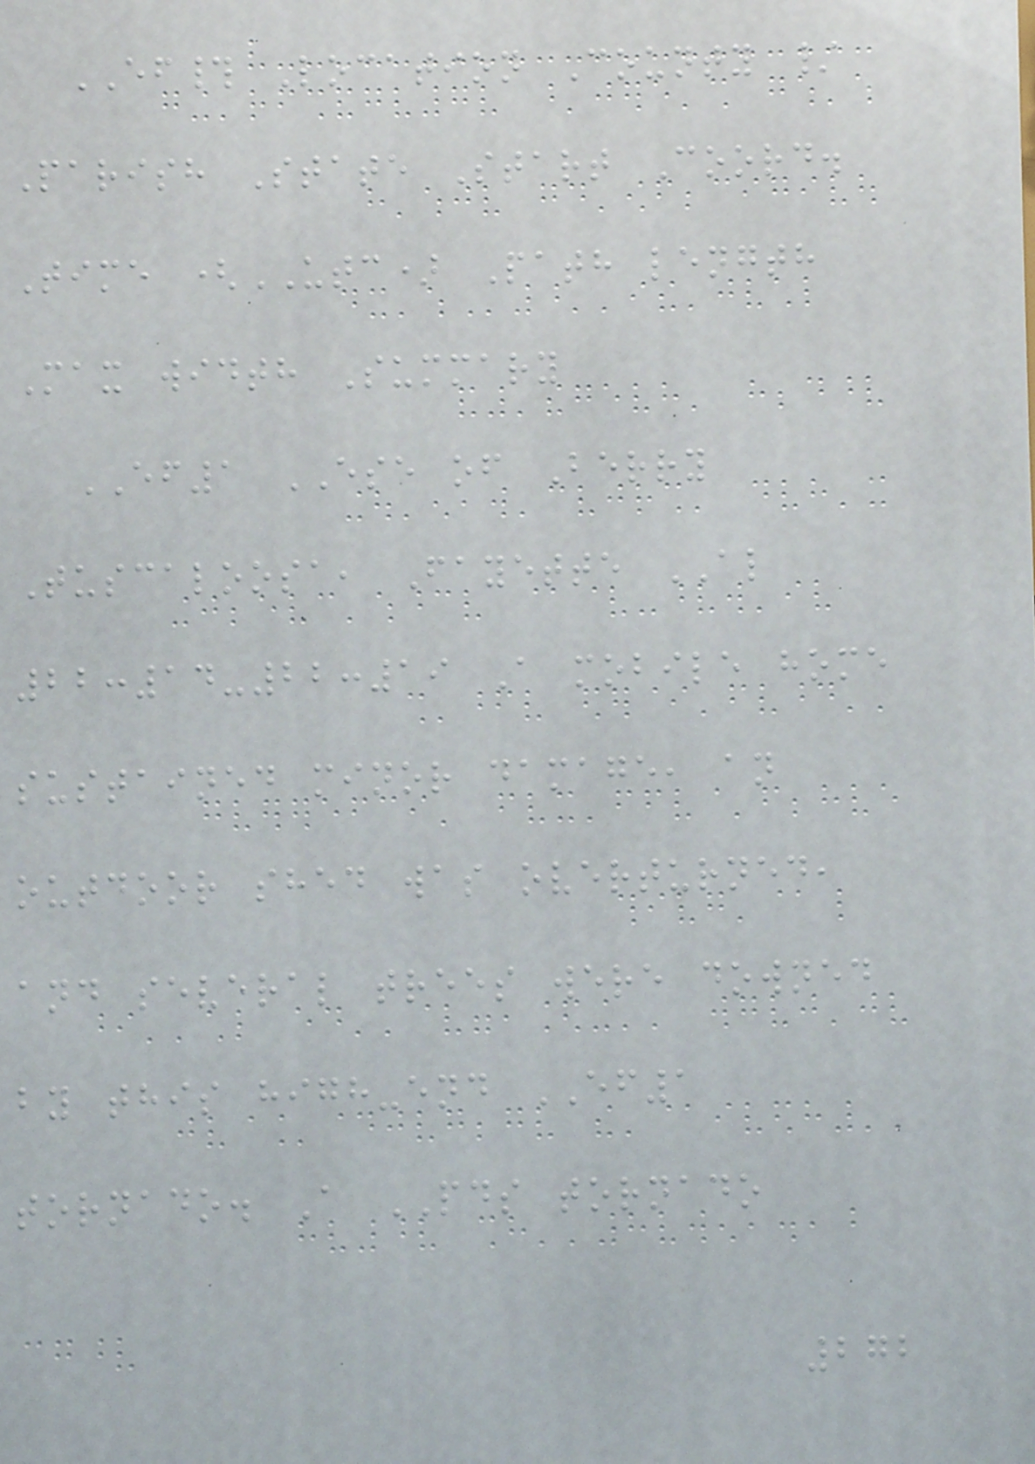EF# Location County /
Parish State Start Coord.
Time (UTC) Path length
Max width Summary
EF1 ESE of Berry
Tuscaloosa, Fayette AL
22:14-22:19 A mobile home
sustained minor damage, an
outdoor shed was overturned,
and several trees were downed
by this high-end EF1
tornado. A PDS tornado
272
